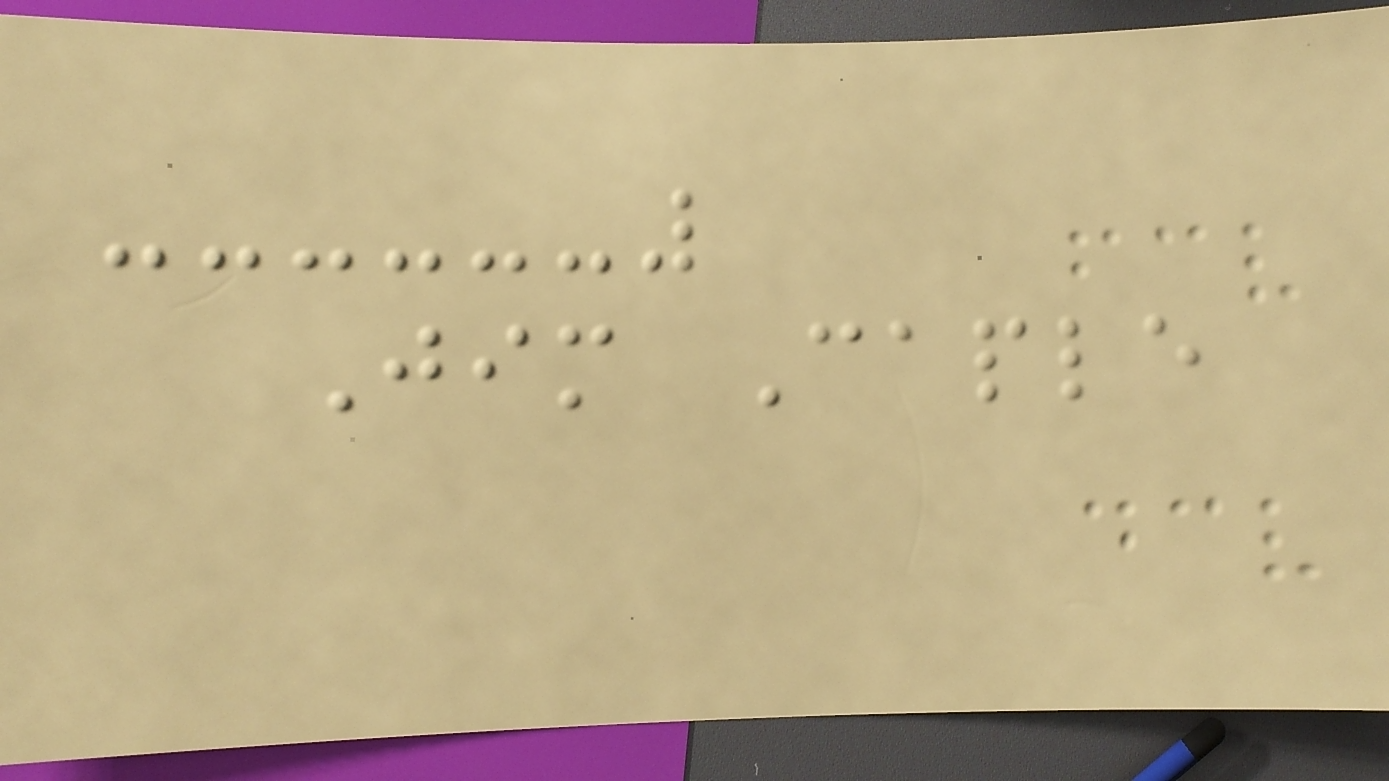Jim Caple
